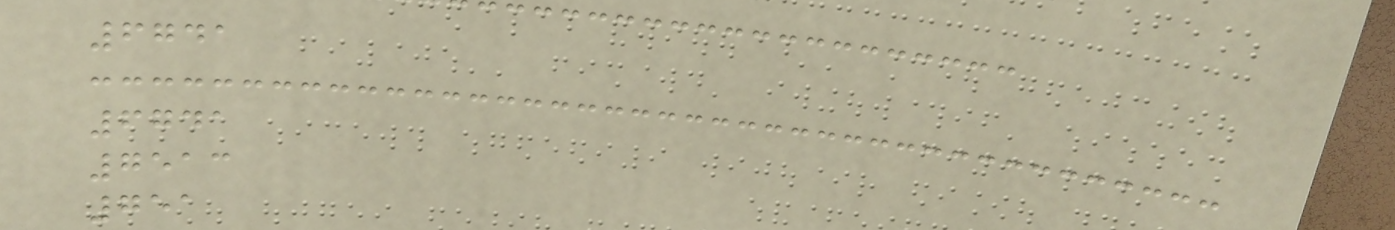6741
6741
7513
751
